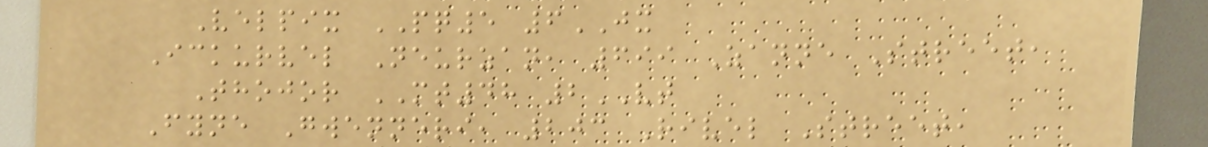Velpix PQ5 6JX
Ickurvel Neurzan, 699 Zanne Street,
Thojor MT48 2VT
Fyne Gwenneri, 203 Rivel Street,
